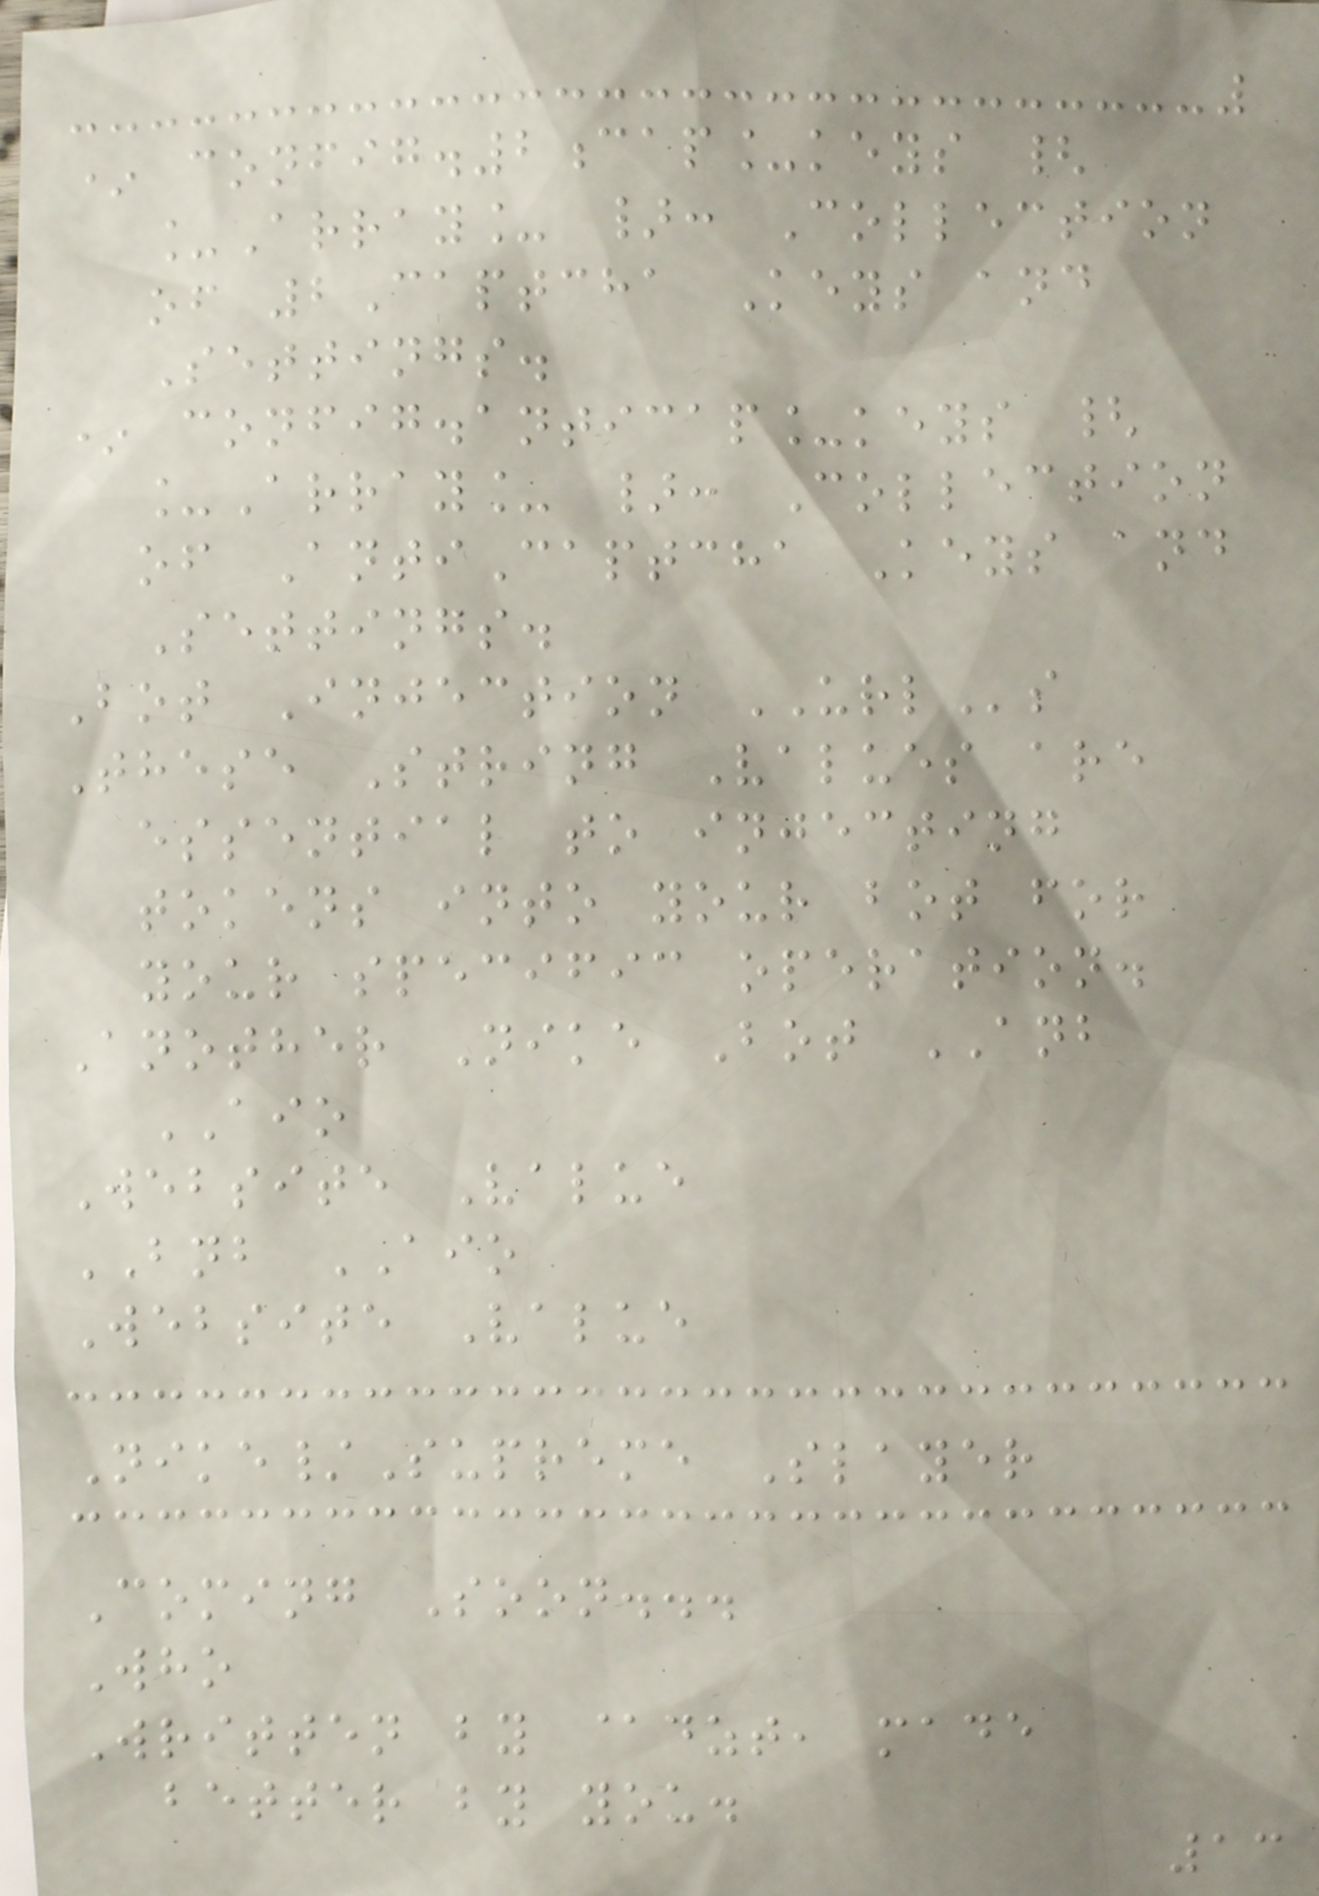* config.2cap_keys {
_Array_ }: Collection
of 2Captcha Keys and
Settings.
* config.anticap_keys {
_Array_ }: Collection
of AntiCaptcha Keys and
Settings.
Bot Injection URLs
These String Values are
essential to injecting
tokens into your bot for
your specific operation.
Another Nike Bot ANB
AIO
Website Value
BNB AIO
Website Value
Nike/Supreme Slayer
Coming Soon...
Who
Written by @dzt, made
better by you.
13
